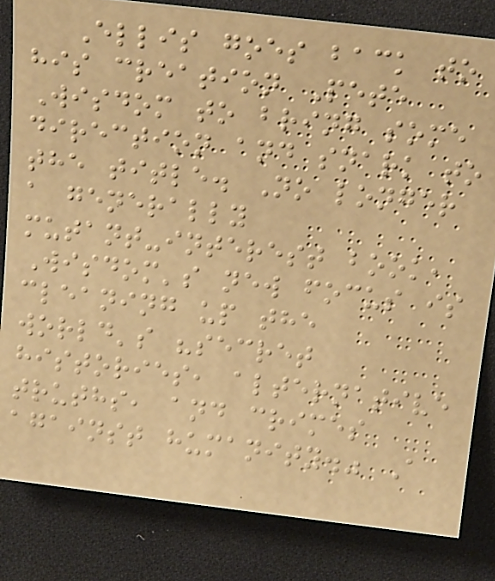Ellis goes back to
his creation Pete
Wisdom to bring some
direction and snark to
the title. No longer
a generally
mutant-interest book,
Wisdom's new focus is
cleaning up the
world's "secret
histories, alternative
truths, and crimes
against humanity." A
